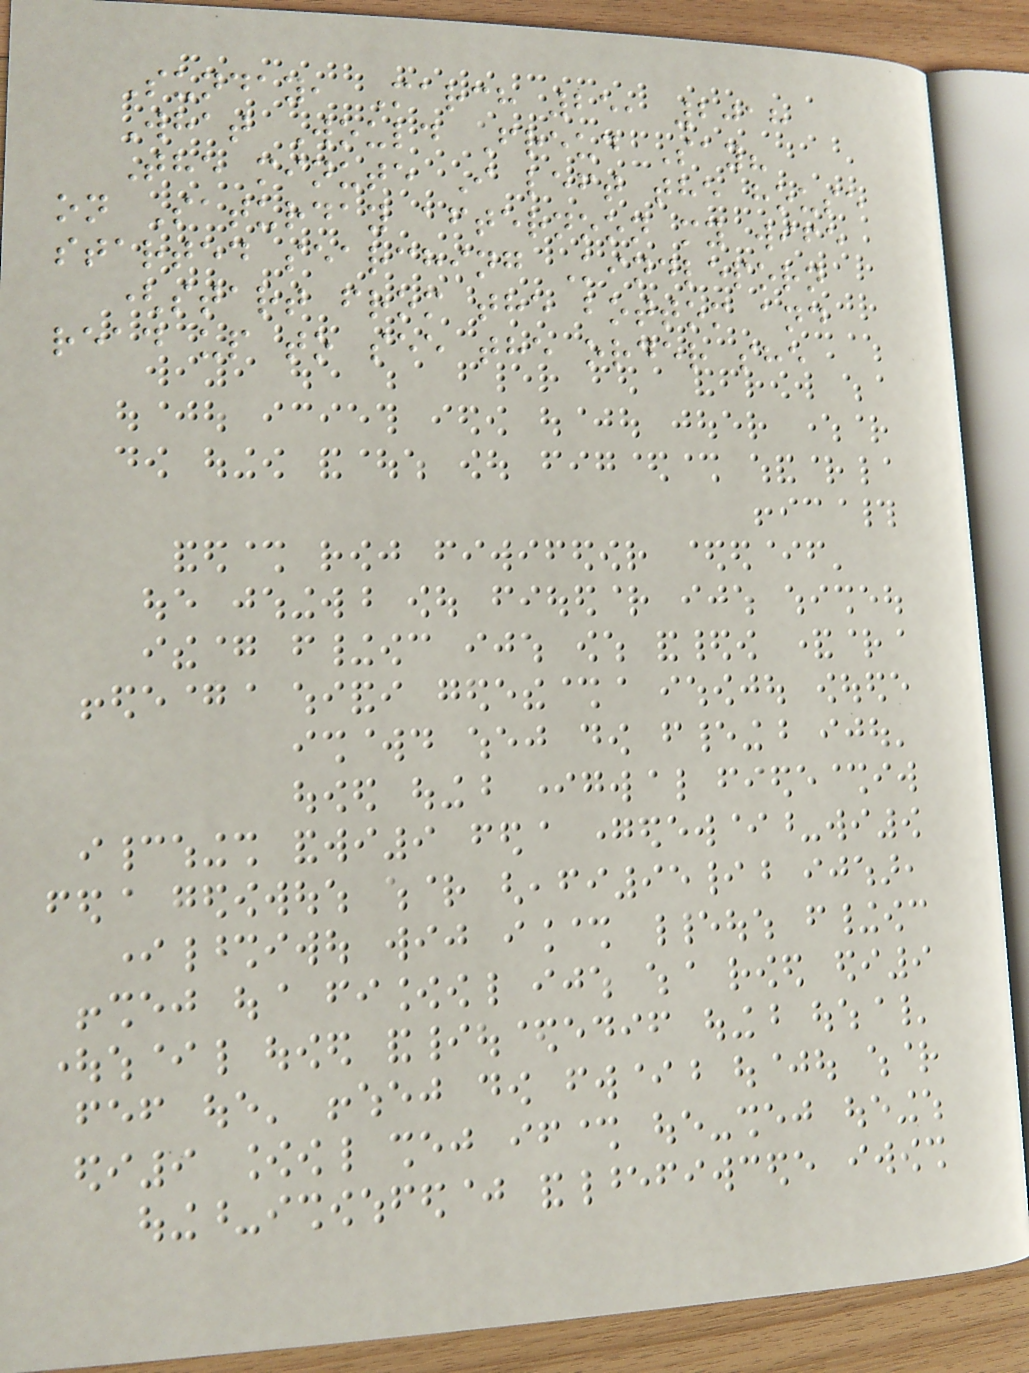Sunday, March 25, 2018
What Would Freud Say?
The minute I left the house
on Saturday afternoon my wife
started searching Kindleporn
(start from the bottom and
read up to see the order she
